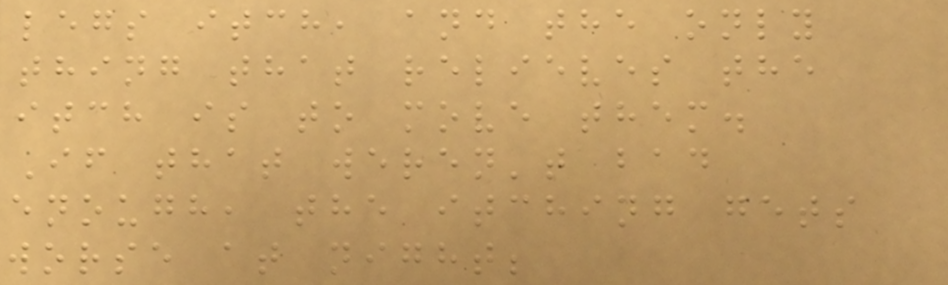legs itch, and the only
thing that relieves the
itch is to move them.
If that weren't bad
enough, the itching gets
worse at night;
